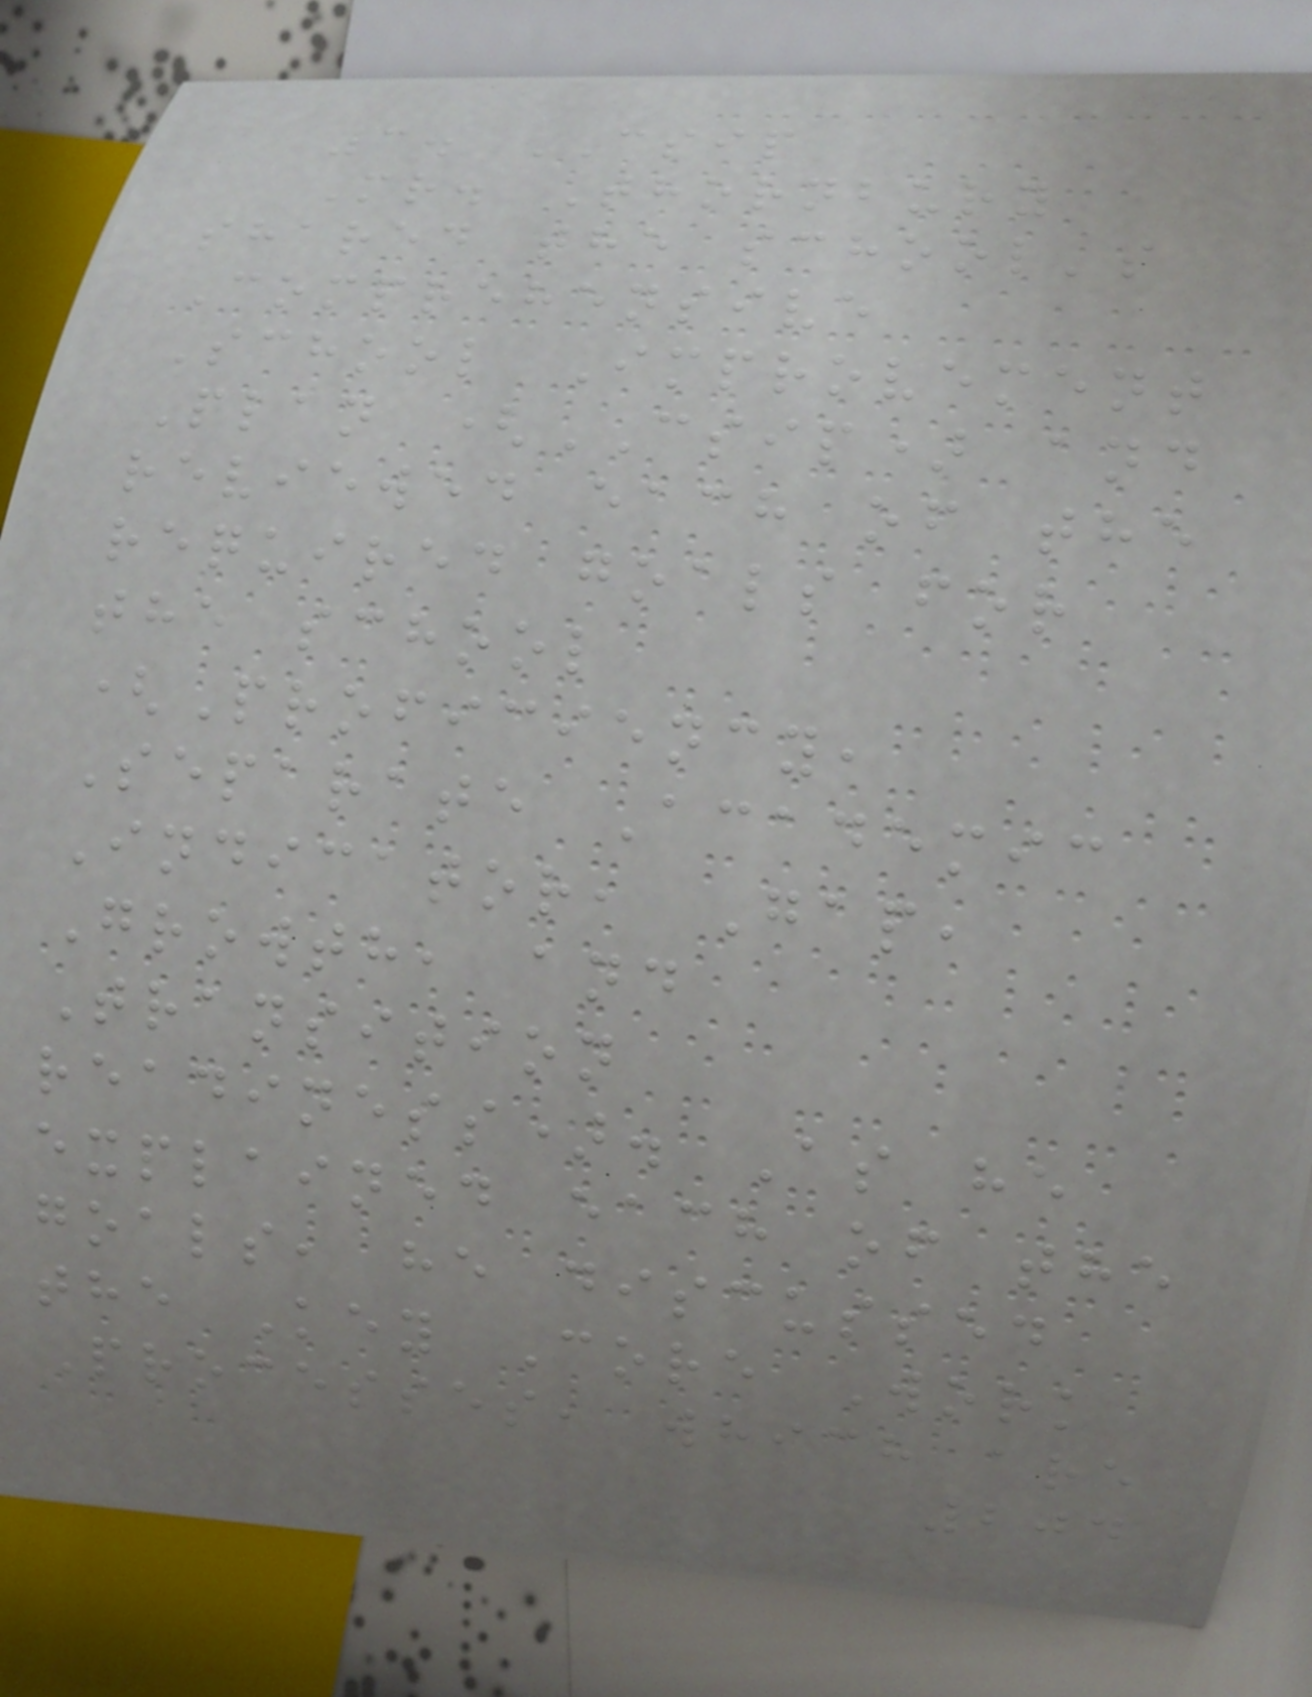3. CSIP
Mr. Thornbury
shared the school's
Comprehensive
School Improvement
Plan (CSIP) and
reviewed each of the
required goals for
the school
(Proficiency,
Separate Academic
Indicator, Gap,
Growth, and
Transition
readiness). As he
explained each of the
goals, he discussed
the Key Core Work
Processes, which are
204
